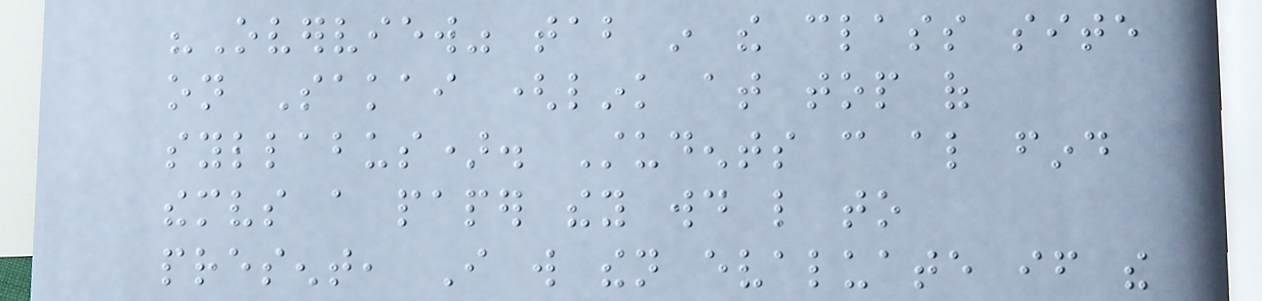"Overview" tab in the class site
on Sakai (link at top of
syllabus). Students can also find
themselves a paper they would like to
present, I will then evaluate if the
